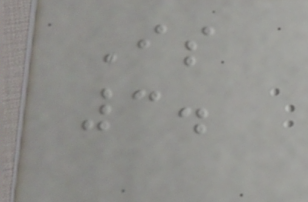Is
3.
